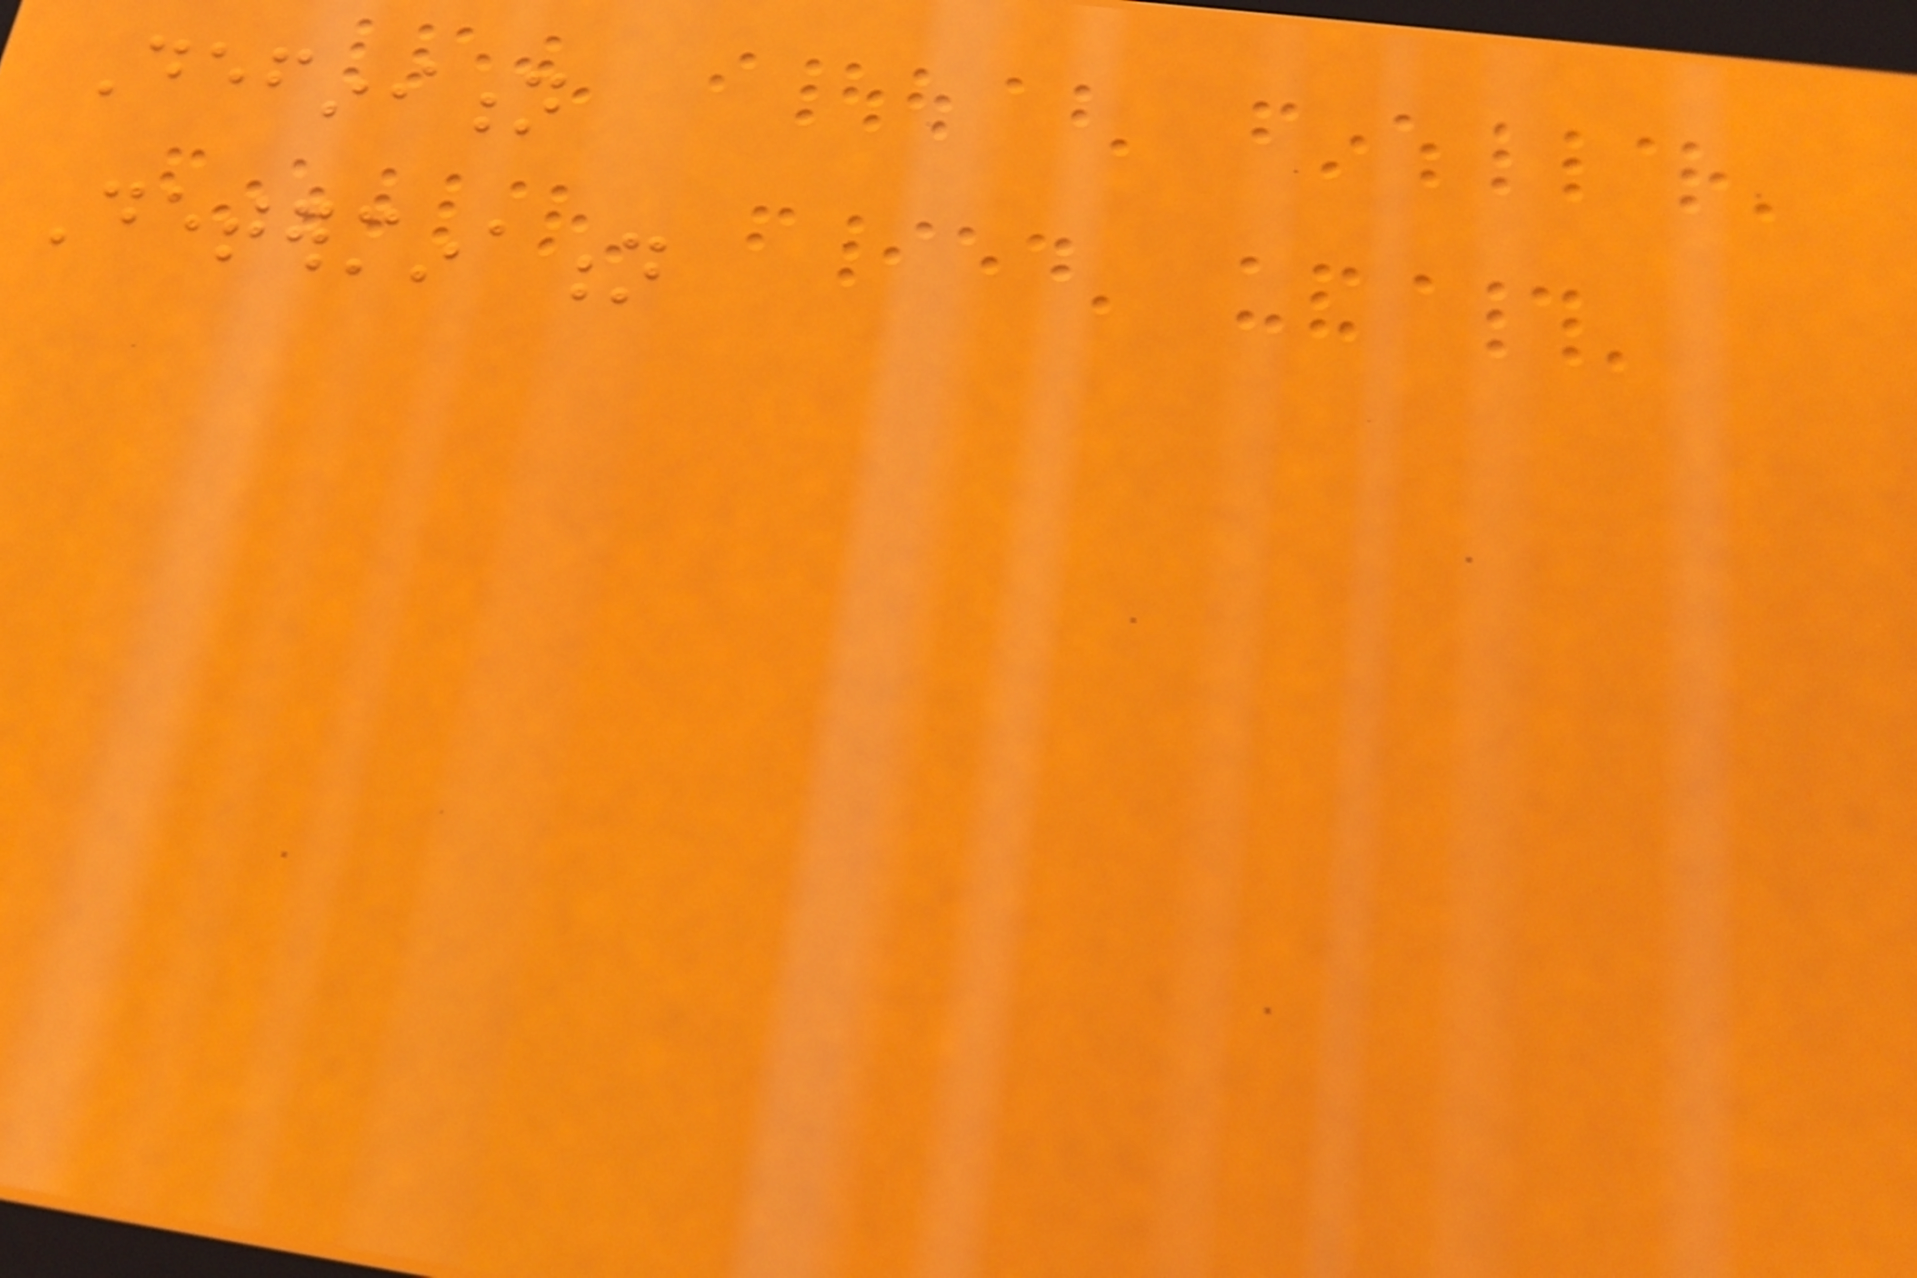Definition
Determination
